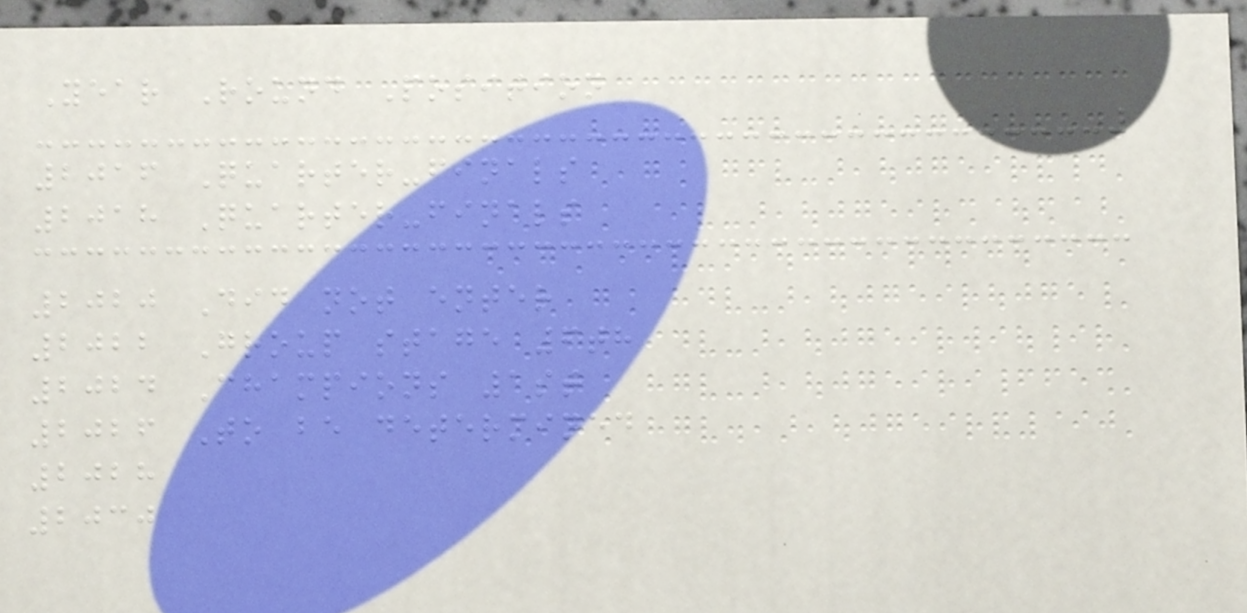Year Round Position
2016 Quarter-finals
2018 Quarter-finals
2020 Did not enter
2022 Group stage 6th
2024 Champions 1st
2026 To be determined
2028
2030
